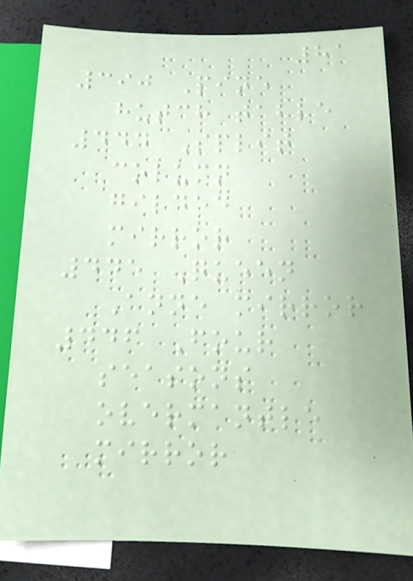81
390 Pine
hutch table
444 Split
column
gilded
mirror
445 Queen
Anne mirror
446 Four
seasons
overmantle
mirror
